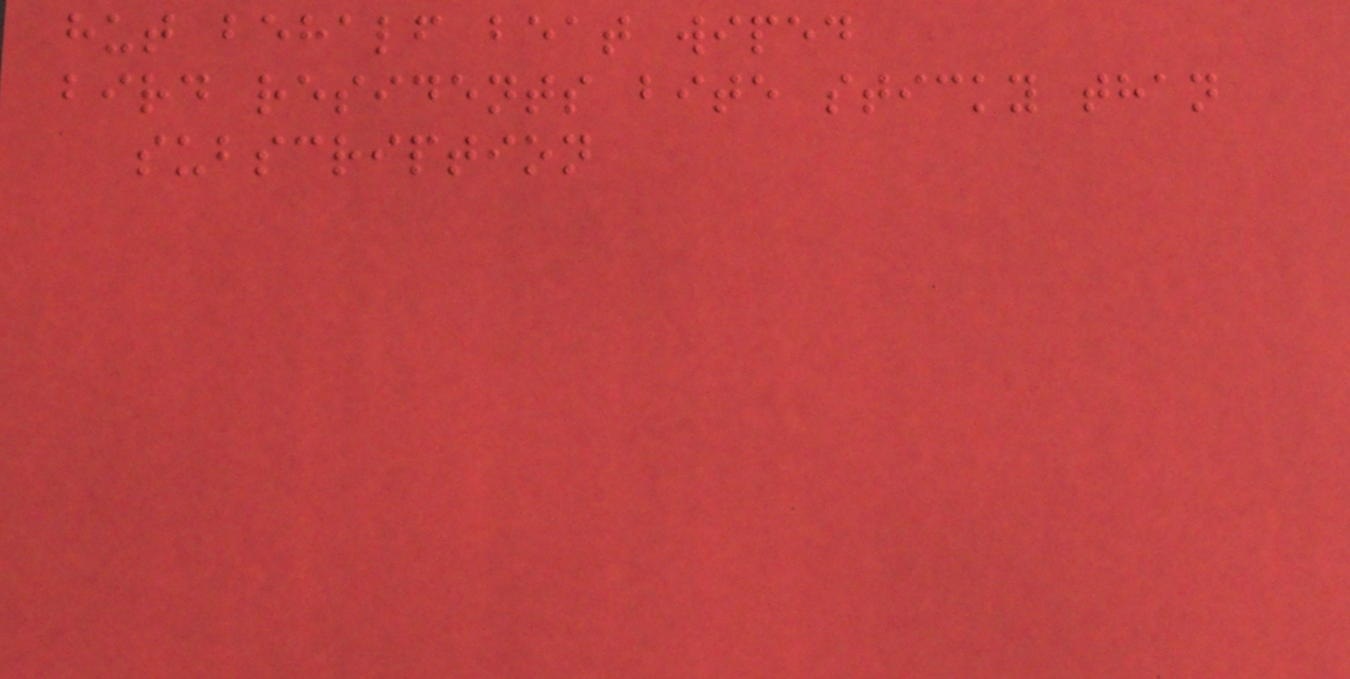hut behalf beat wiped
bird residents bite sticky than
subscription
